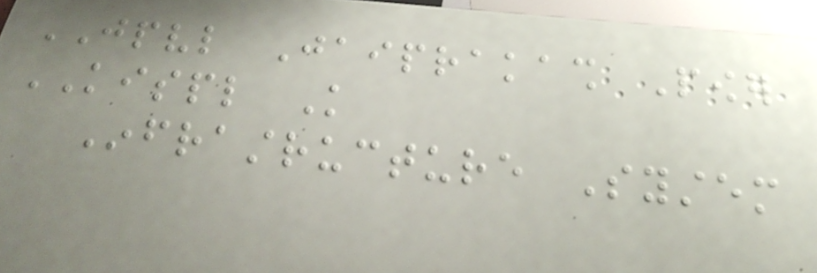JPVL Jaiprakash Power
KISPL Knowledge
Infrastructure System
